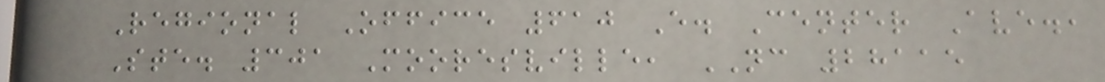Regional Office 610 E. Center Ave.,
Ste. 301 Mooresville, NC 28115
